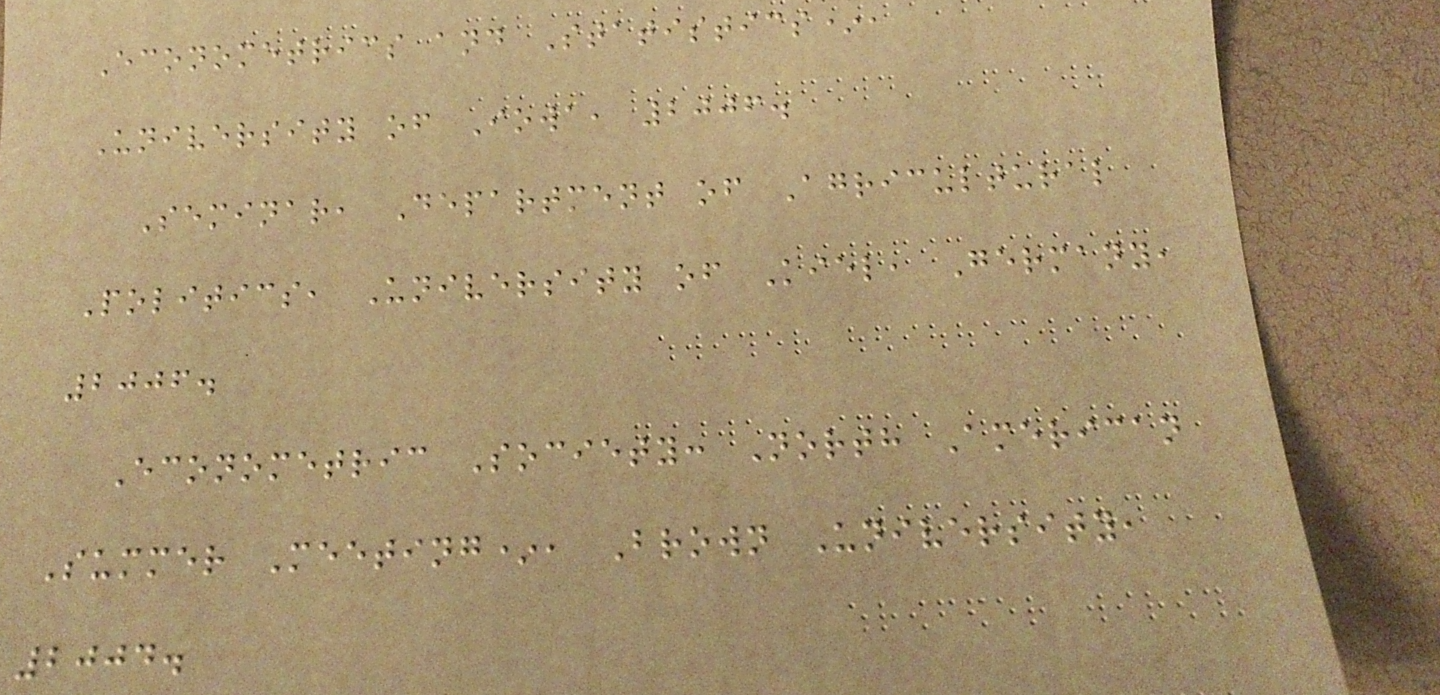Econometrics and Statistics*,
University of Iowa, 2006.
Seminar, Department of Agricultural
Politics, University of Kiel, Germany,
2006.
Econometric Society: North American
Summer Meeting*, Brown University,
2004.
